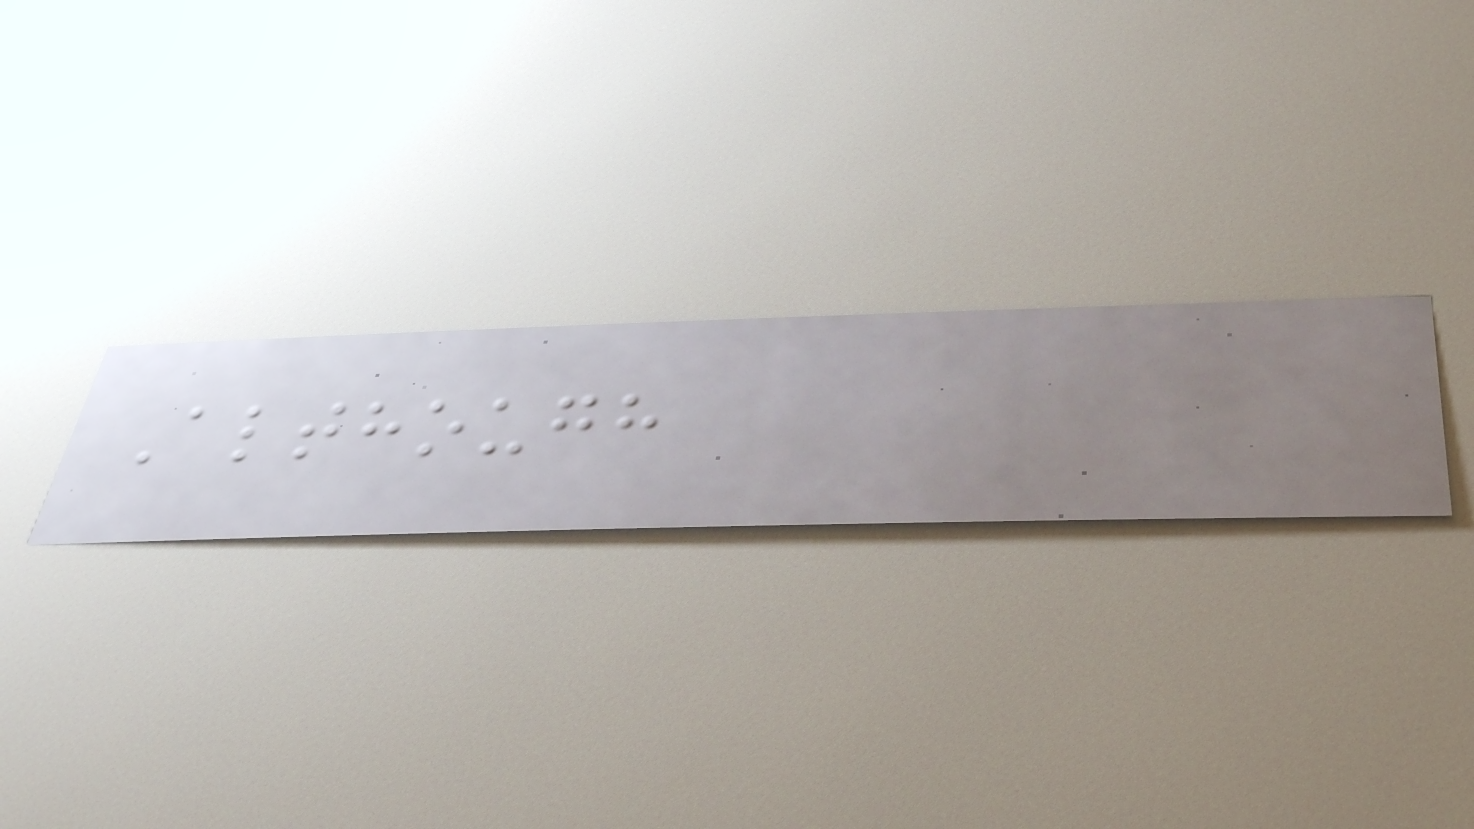Although
